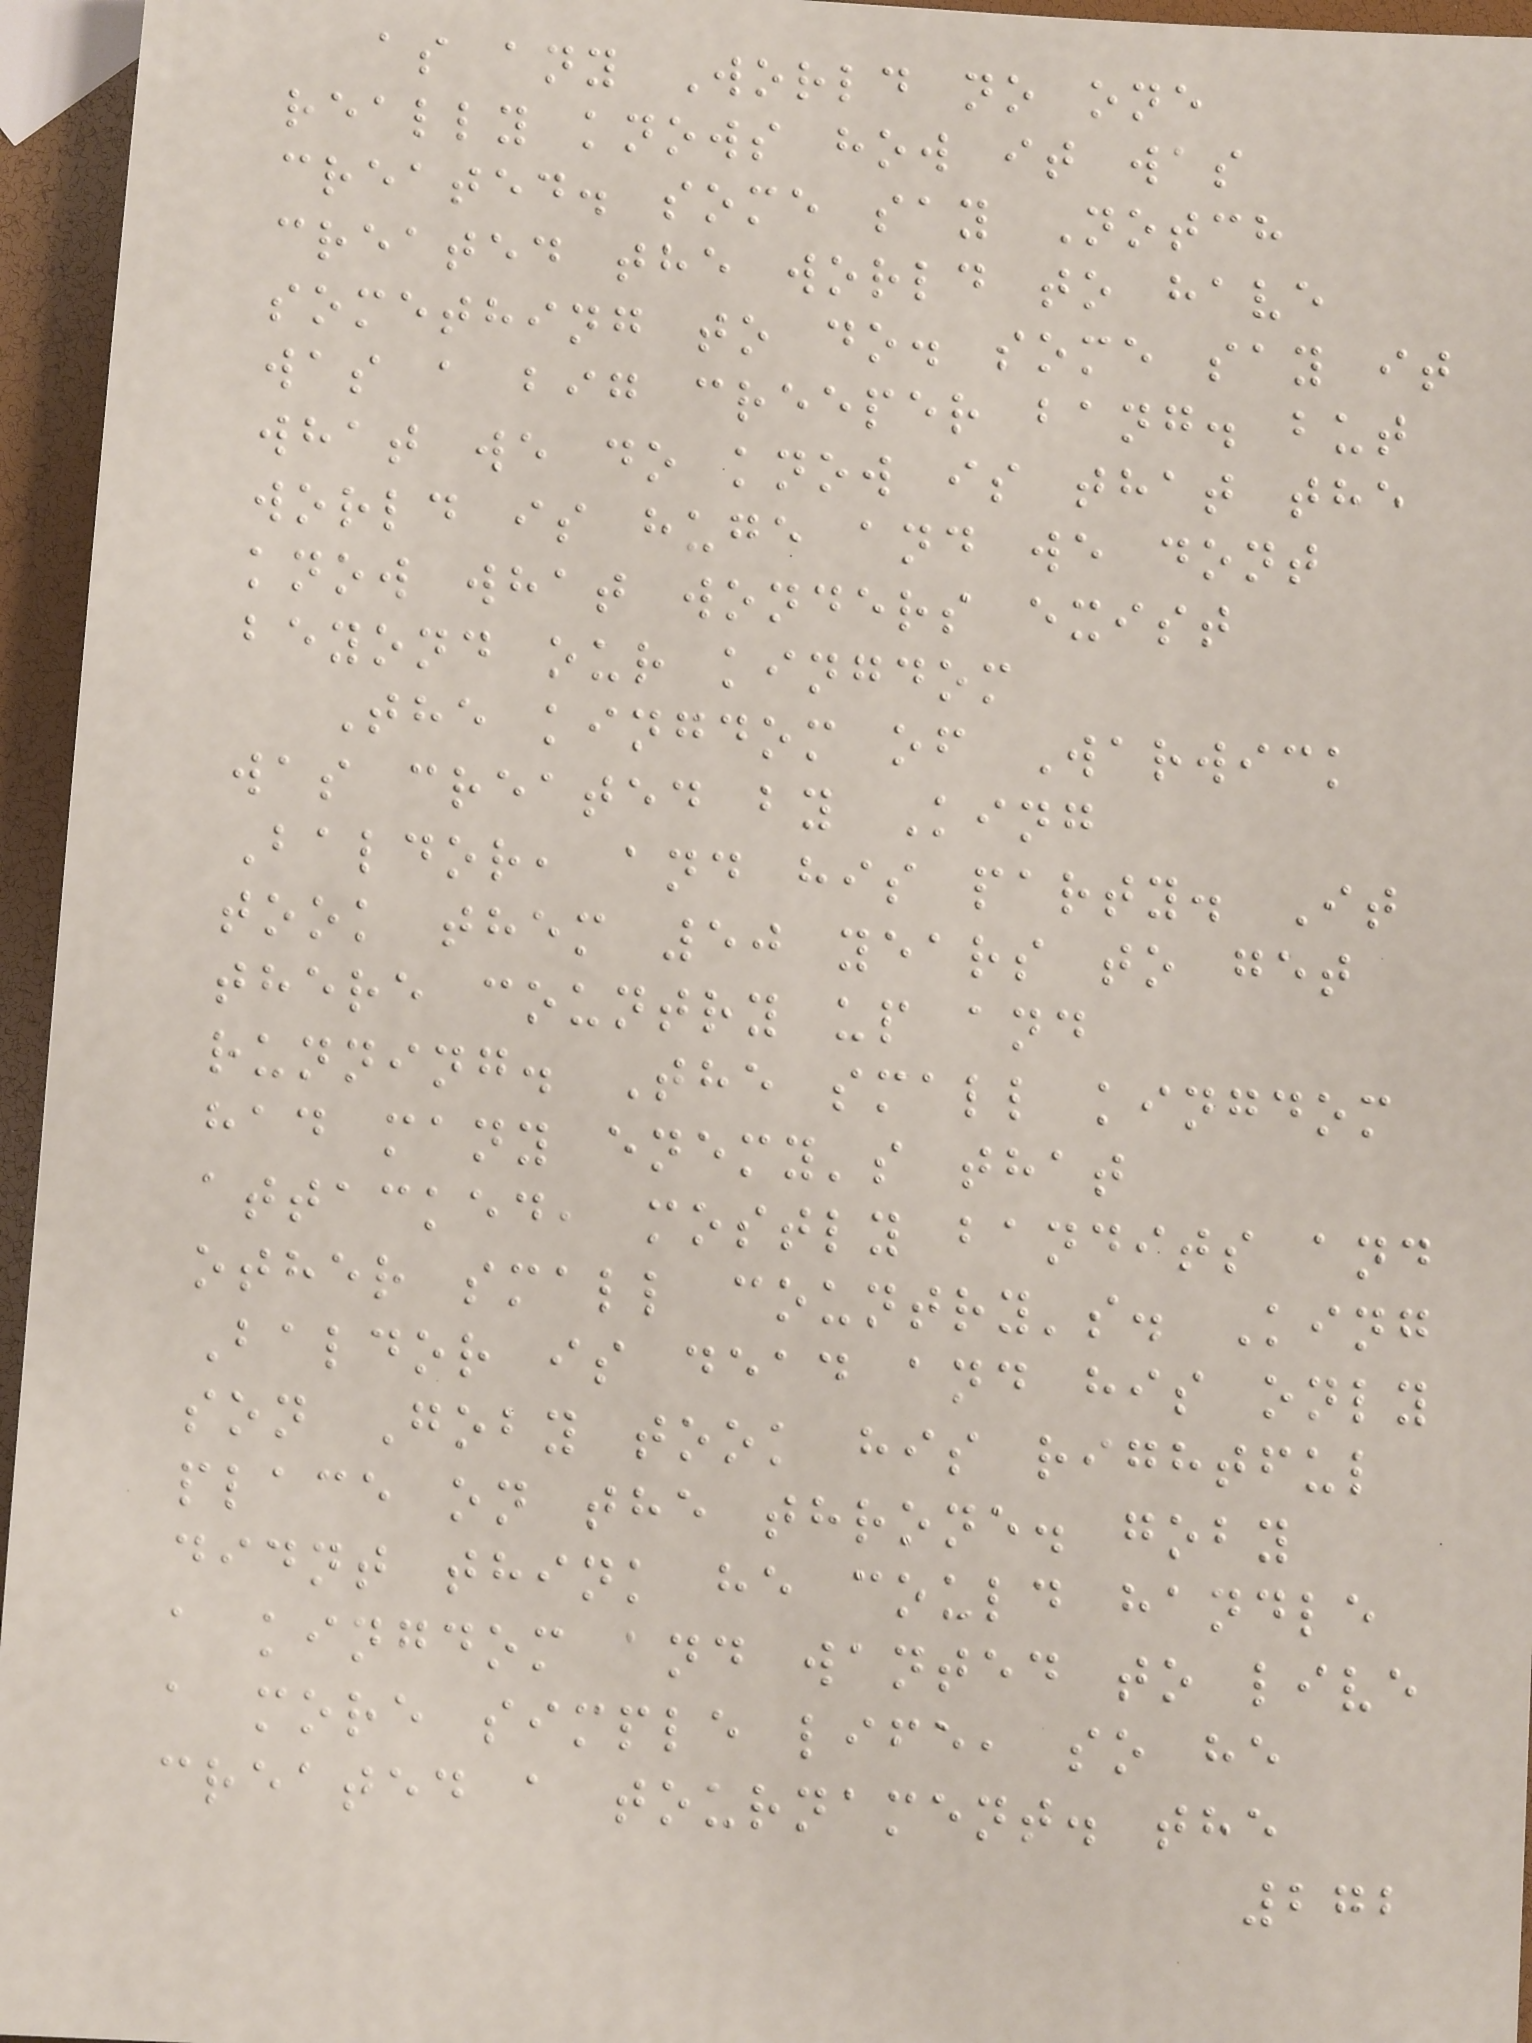as any World no one
really knows how it was
created. some say Notch
created the world to have
something to do. some say it
was a big creeper bang. but
what we do know is that the
world is huge and we dont
know what wonders exist
beyond our kingdom
The kingdom of Warwick
was created by King
Baldor, and his party. It
took them 50 years to get
there country up and
running. The small kingdom
had many enemy's that
attacked, mostly bandits and
other small country's. King
Baldor is dead and his only
son Goby took his rightful
place on the throne. goby
didnt think he could handle
a kingdom and wanted to live
a more simple life, so he
created a tournament. the
272
